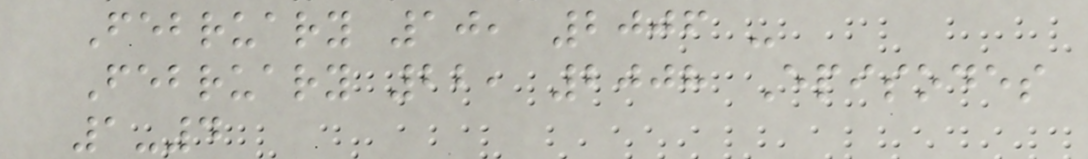February 10, 2006 -
February 22, 2008 Episodes
1-4
